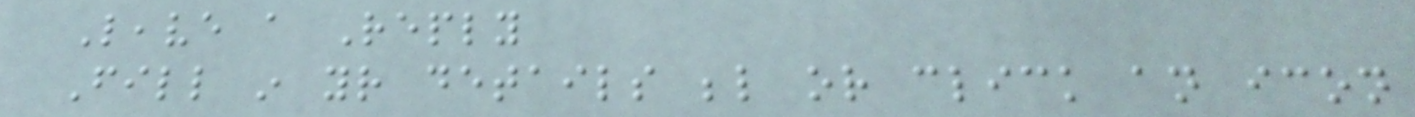Leave a Reply
Fill in your details below or click an icon
